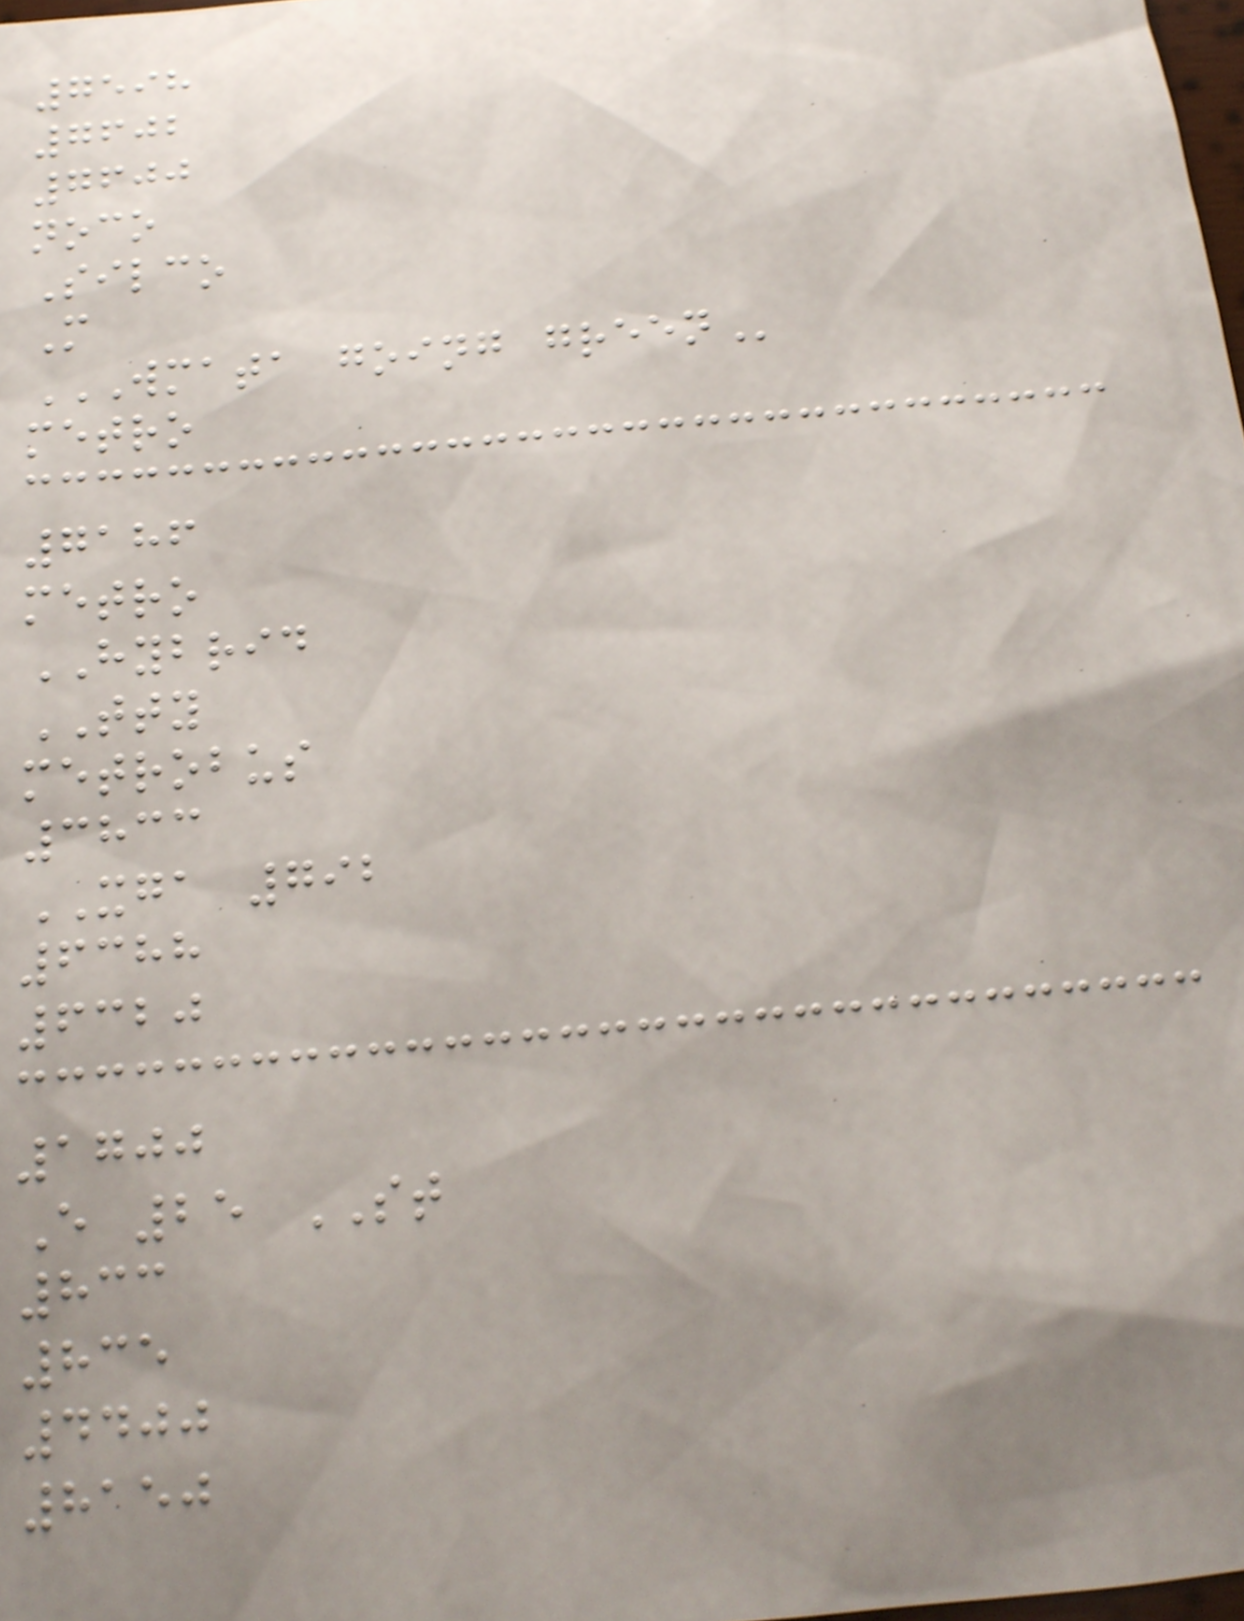7598
7602
7600
noco
Silco
M
WMATA GOING GREEN
metro
7186
metro
HYBRID
TTY
metrobus
3833
XGA 792
6388
6320
1700
E 25 ST
833
835
4400
8150
